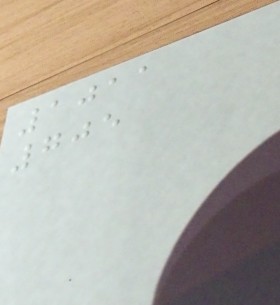1011
705
